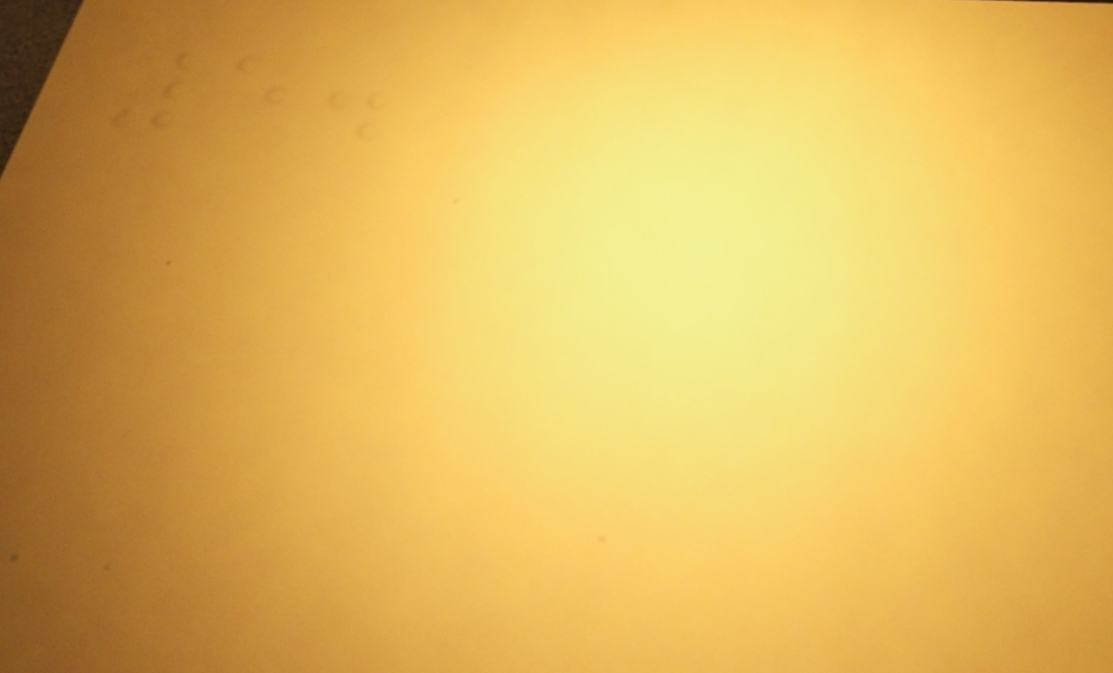5.
